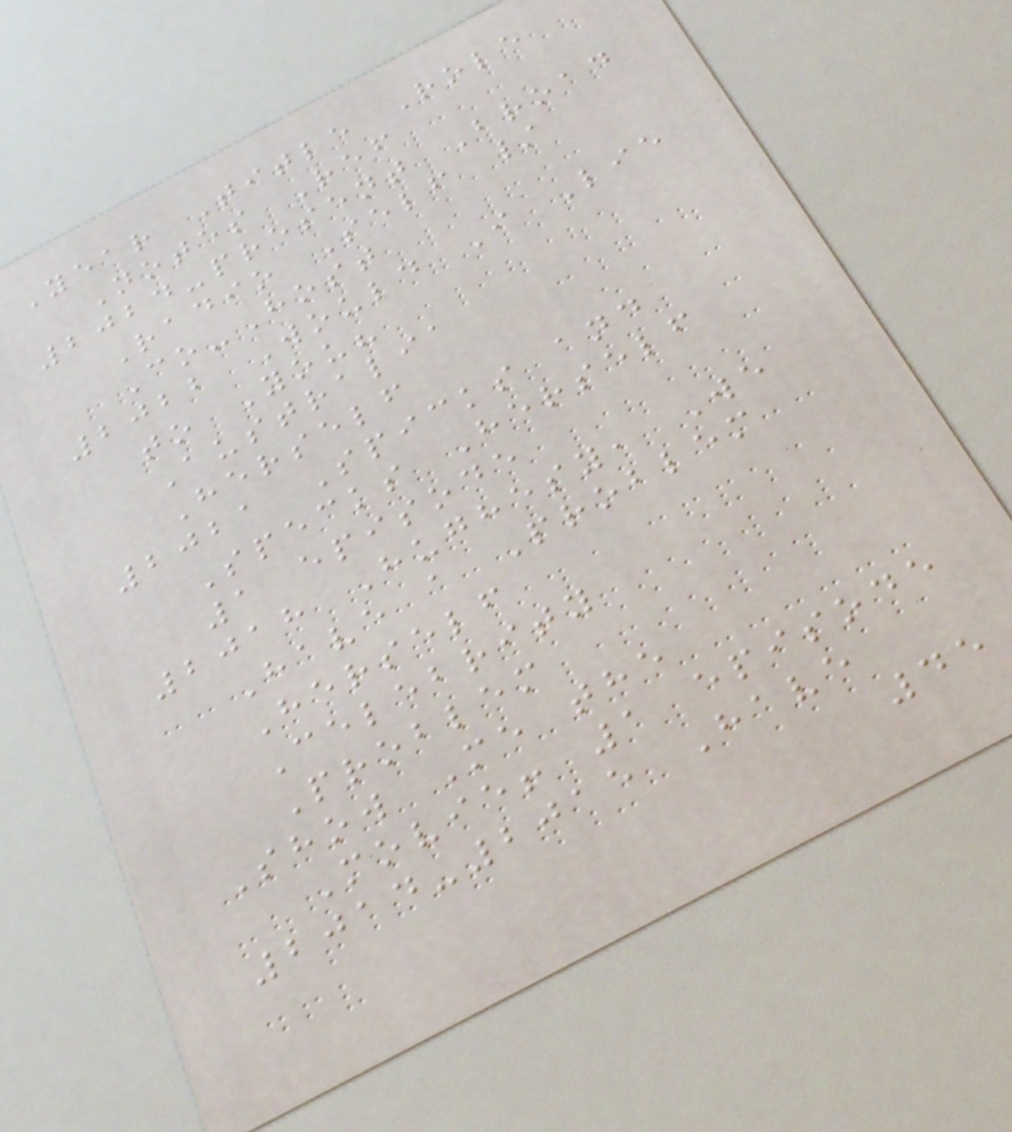Year Title Role
Notes Ref
2024-present Broad
Radio Self /
Co-Host
2022 Would I Lie
to You?
Australia
Herself
2021 Spicks and
Specks Herself
1 episode
2018 Hughesy, We
Have a Problem
Herself
Celebrity
Problem
Show Me the
Movie! 1 episode
2014-2015 Have
45
